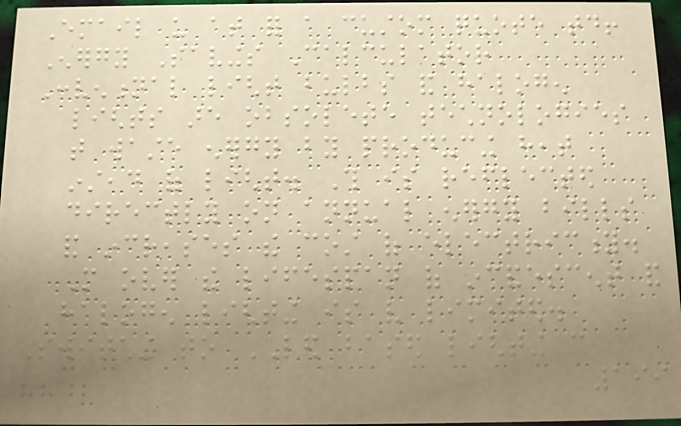Email us at for a custom quote today!
Energy Savings Calculator
Conventional light bulbs and halogen
lights are obsolete technologies
that waste energy by producing heat
instead of light. This is reflected
directly on annual energy bills
and increases the cost of electricity.
More over the lifespan of incandescent and
halogen lighting is very limited.
Switching to LED based lighting can
199
